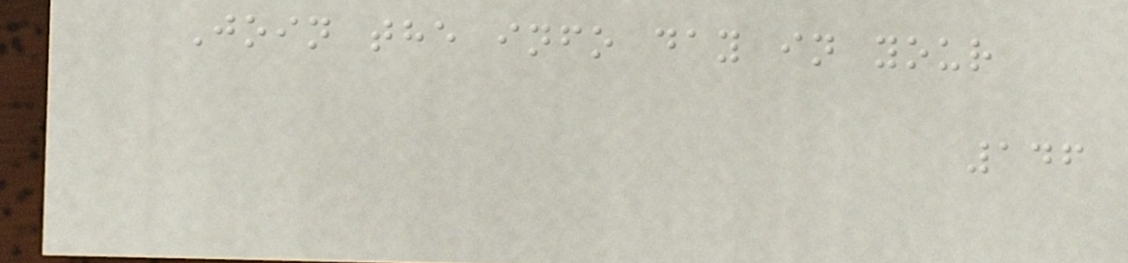Join the info day in your
146
